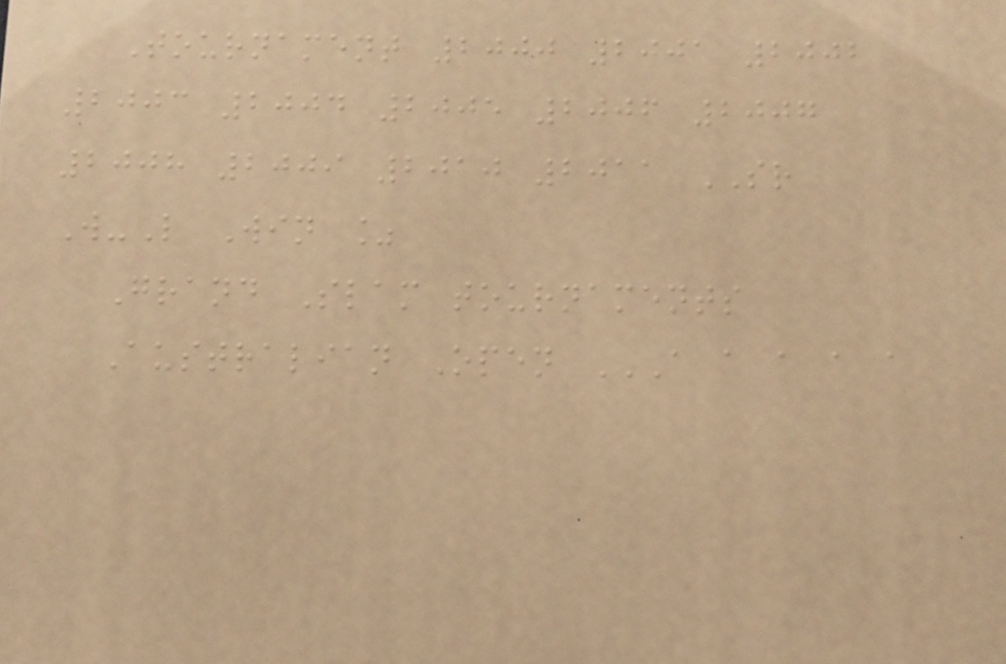Tournament 2000 2001 2002
2003 2004 2005 2006 2007
2008 2009 2010 2011 SR
W-L Win %
Grand Slam tournaments
Australian Open A A A A A
